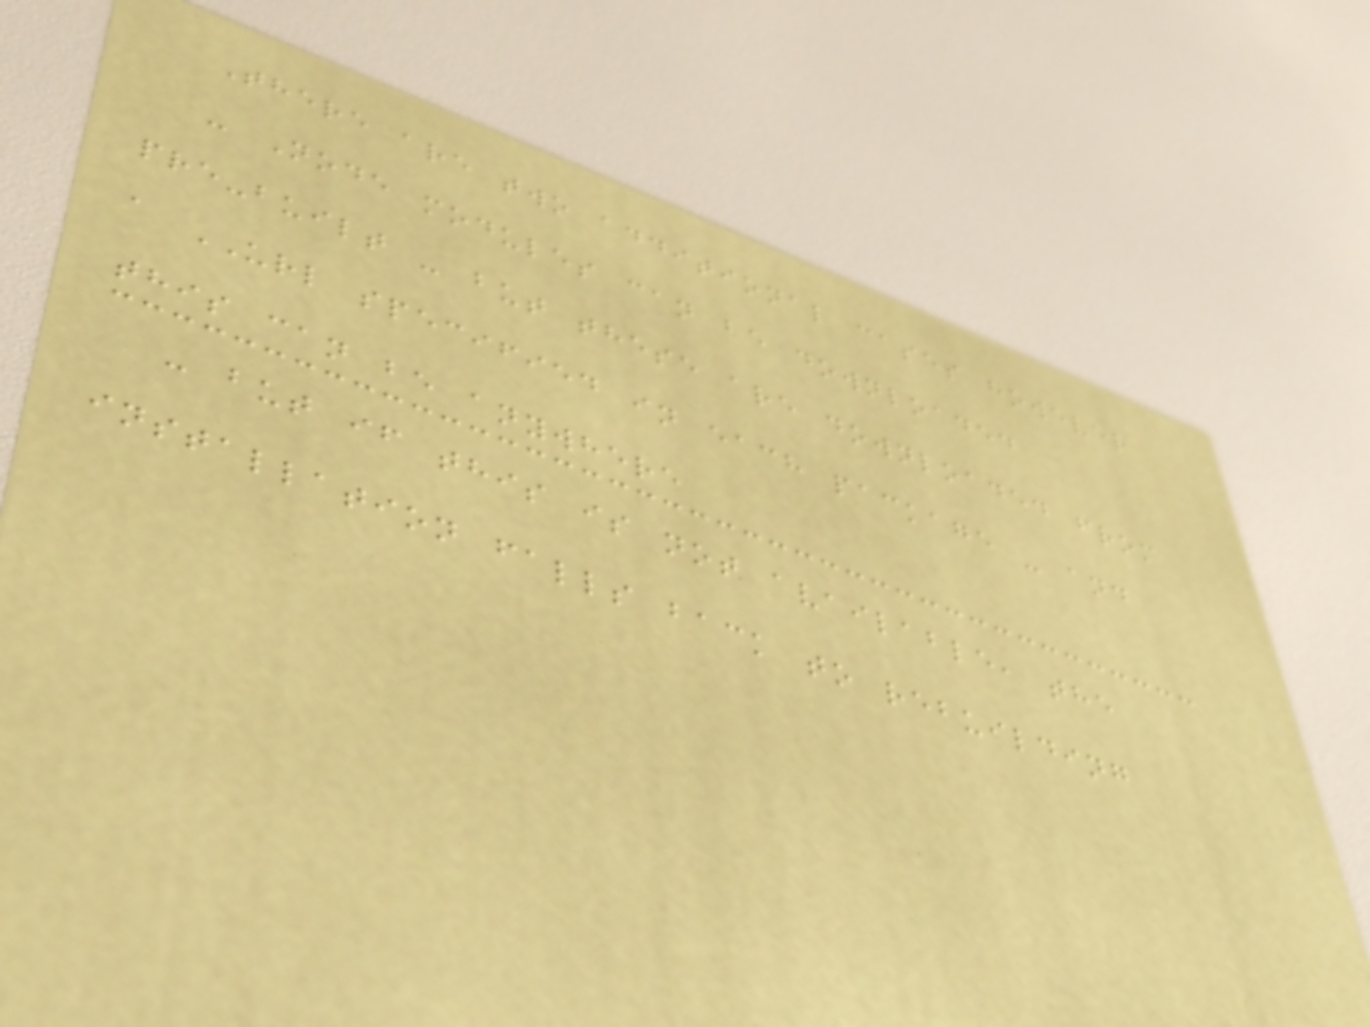There are two additional cases however
- Node modules can be downloaded
pre-built - but these are downloaded from
a URL specified in each package - and
this can be anywhere
- but if this is not available, the
installation falls back to rebuilding
